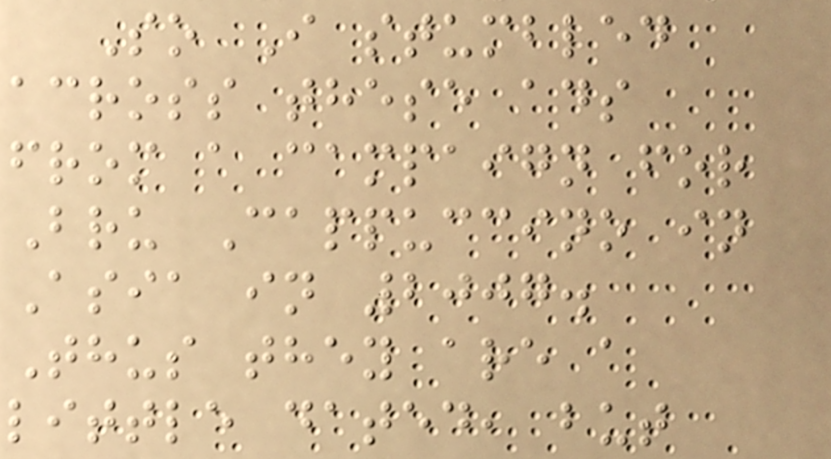So I stumbled
across these ads
from a campaign for
Bru Cappuccino in
Asia in 2007.
Thus they are a
little dated, but
